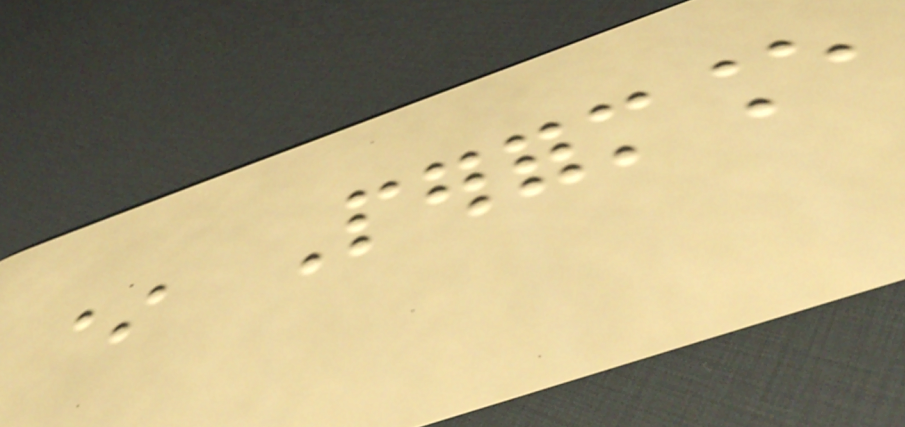* Performance
